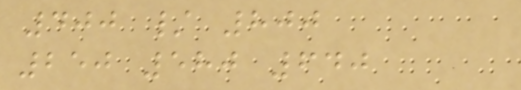400 / 800
250 580 640
